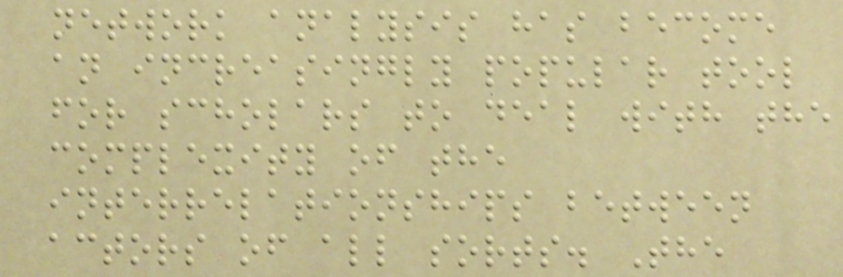network analysis has become
an increasingly popular tool
for scholars to deal with the
complexity of the
interrelationships between
actors of all sorts. The
